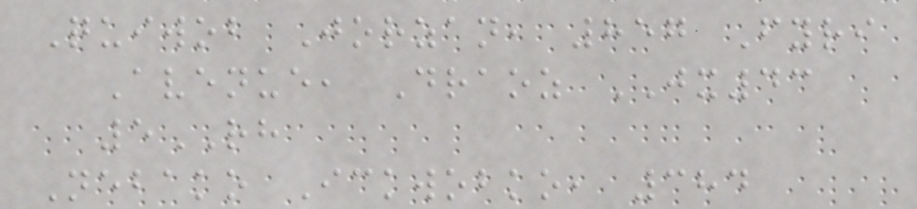Quiwob Jorzan, 857 Fyri
Avenue, Draoz JX43
5RH
Nebako Ickwobko, 384
